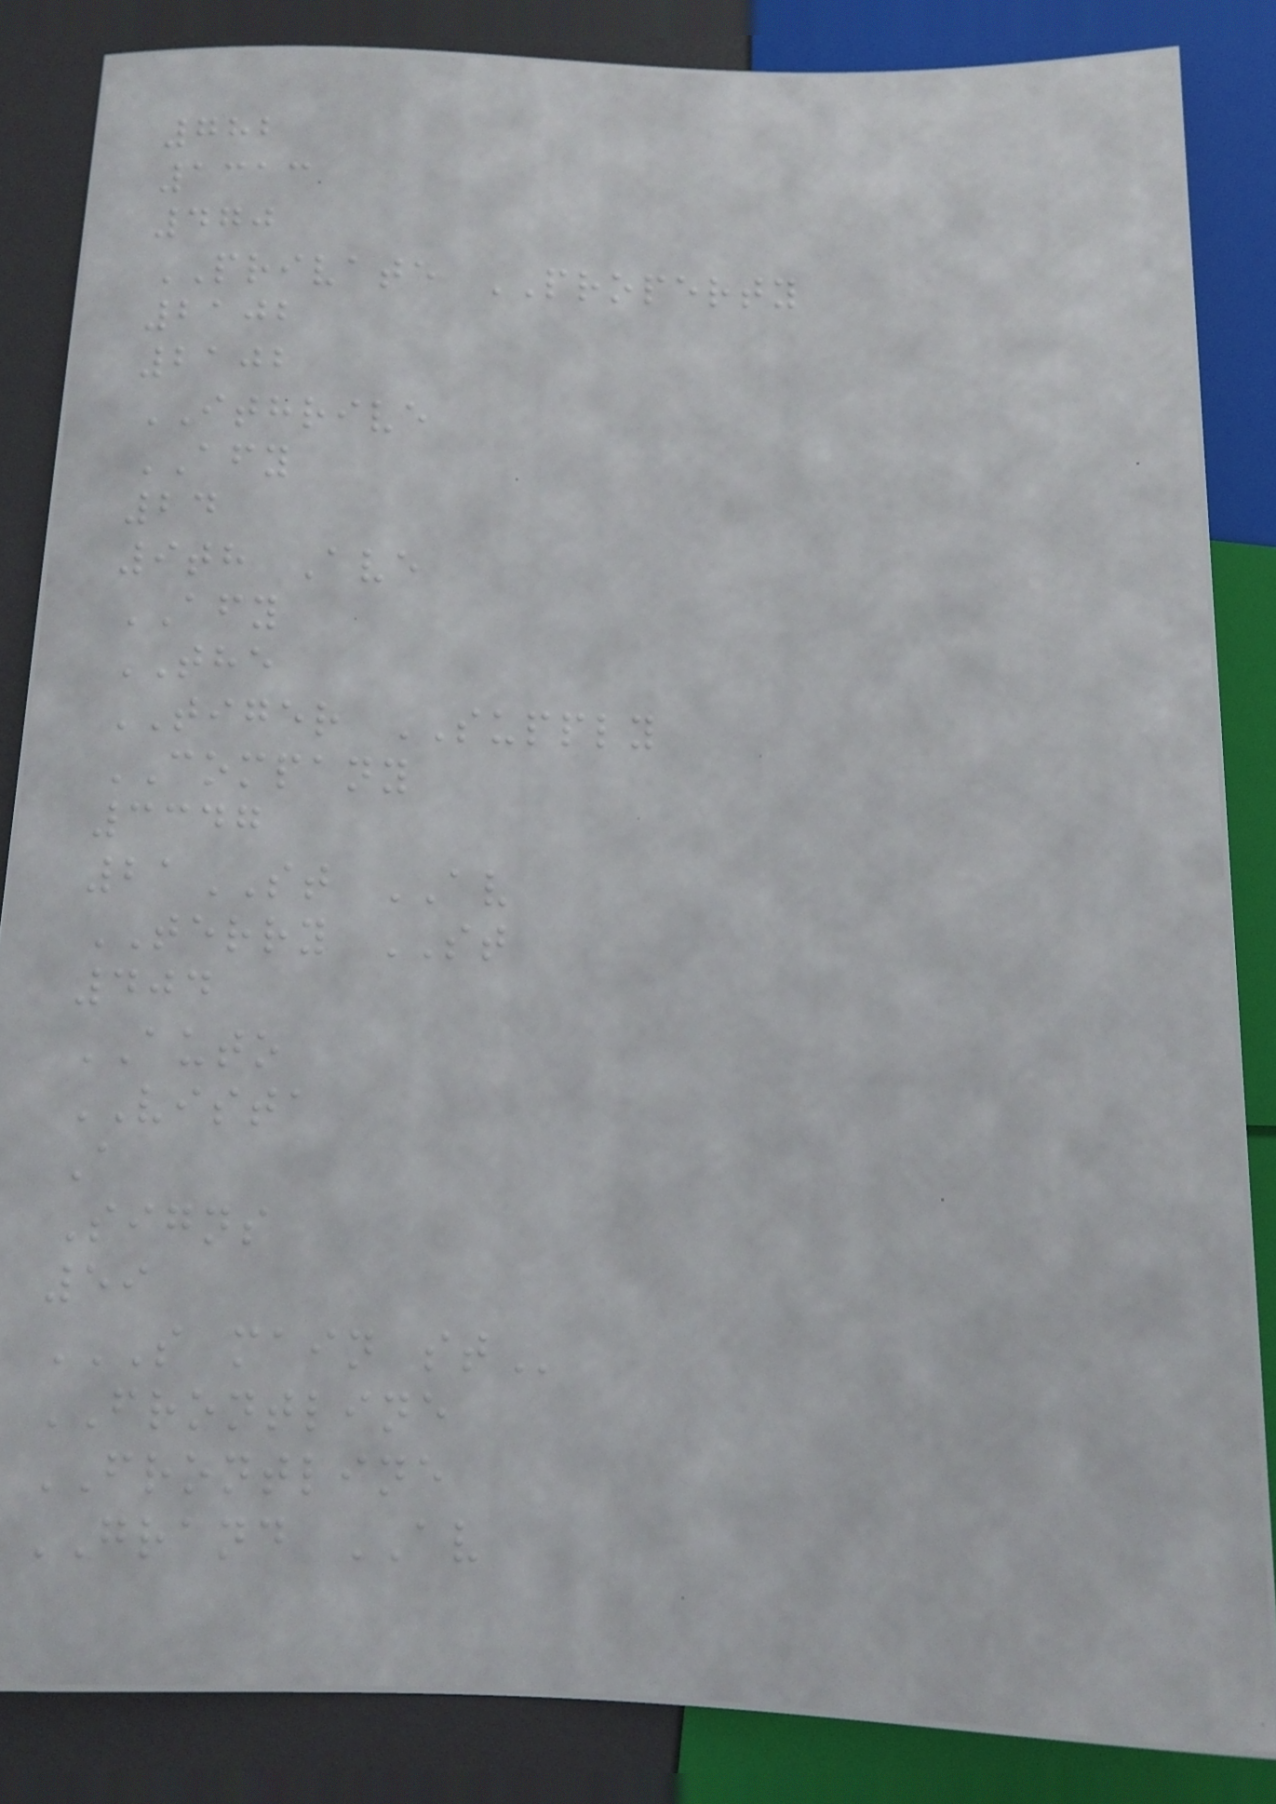782
1313
470
PRIVATE PROPERTY
2102
2102
ITHRIVE
AFY
24
9th Ave
AFY
THE
TIGER SUPPLY
COMPANY
3347
21ST AV
TERRY ST
404
AUTO
VISTA
A
Signs
59
S MAIN ST
FRONTLINE
FRONTLINE
GRAND AV
